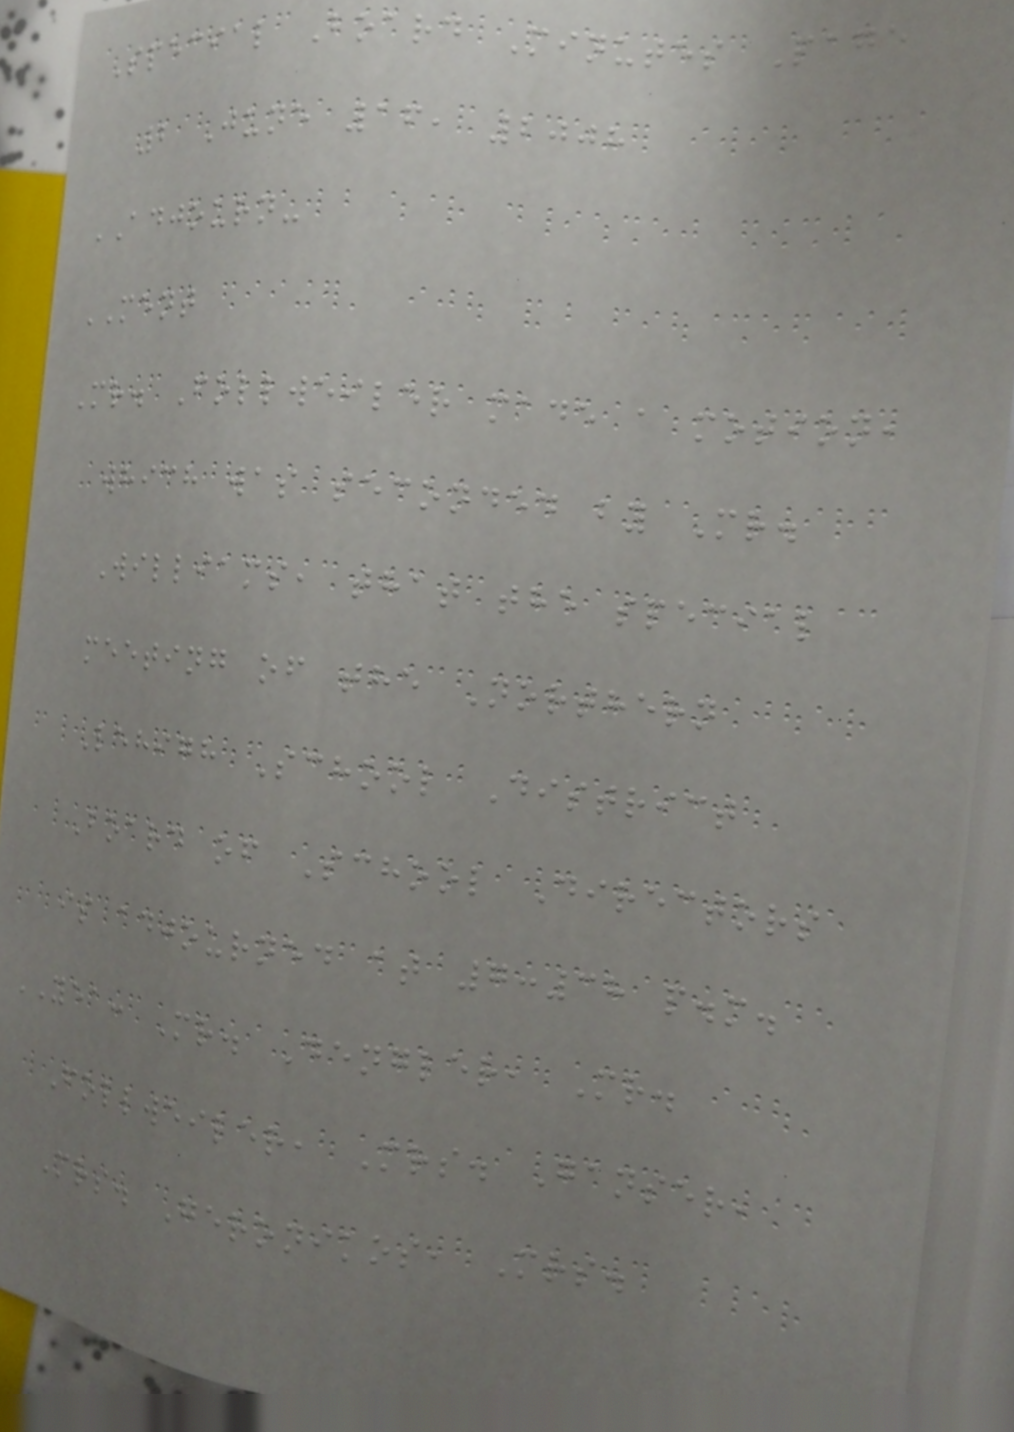Special Board Minutes Page
2 June 16, 2008
ADJOURN-
MENT
Mr. Follweiler made a motion,
which was seconded by Mr.
Williams, that the special
meeting of the Northern
Lehigh School District
Board of School Directors
is adjourned at 7:38 p.m.
YEA: Mr. Dengler, Mr.
Follweiler, Mrs. Ganser,
Mrs. Geronikos, Mrs.
